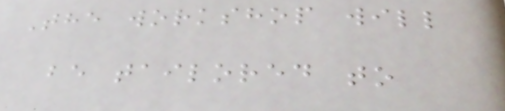The workshop will
be tailored to
